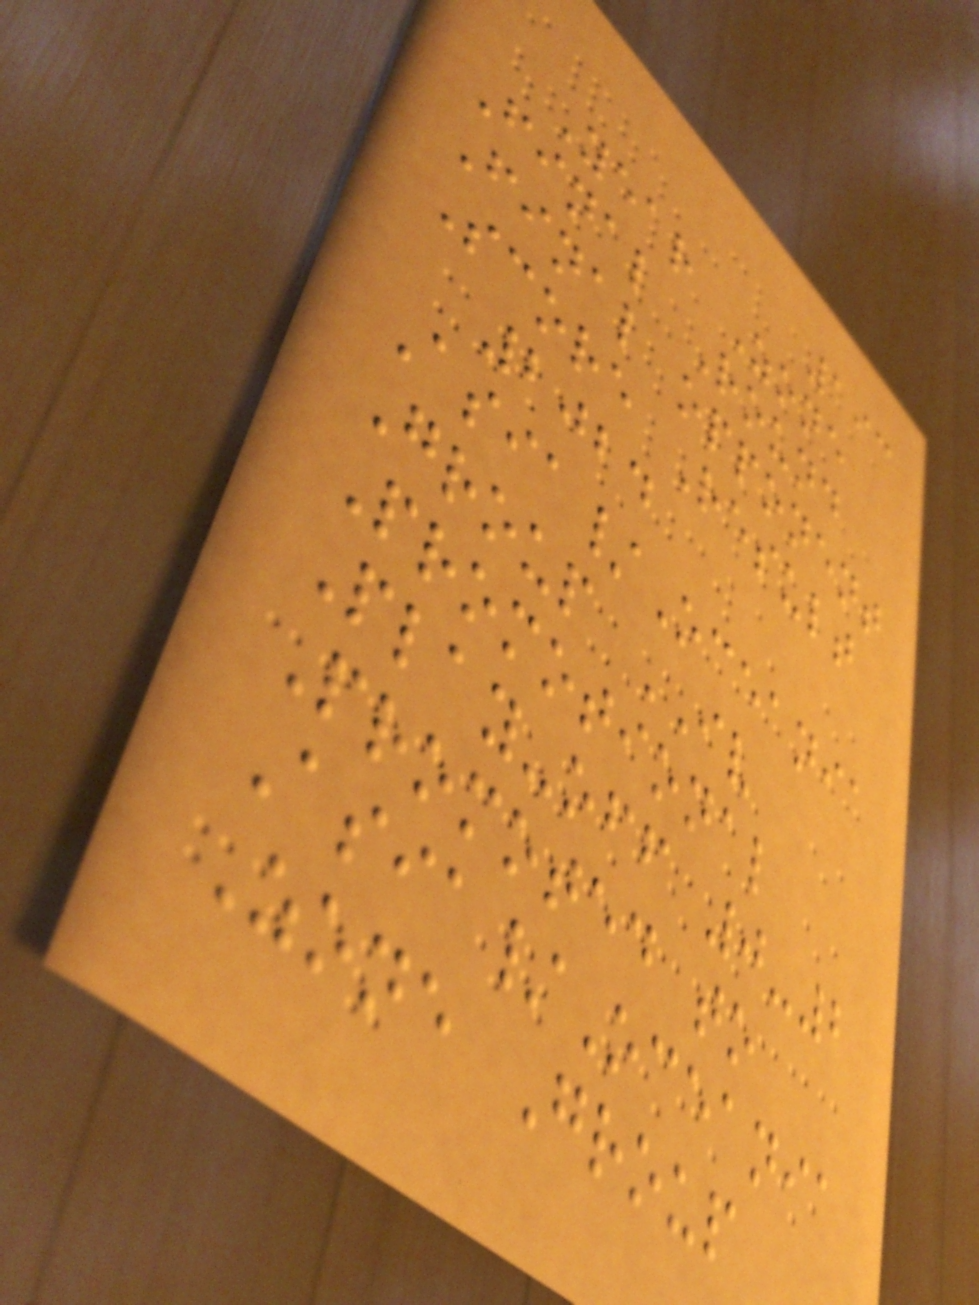193
Year Zone
Final Round
Final opponent
Score Result
2024
Asia/Oceania
Group IV
Promotional
Play-off 0-2
Promoted to
Asia/Oceania
Zone Group
